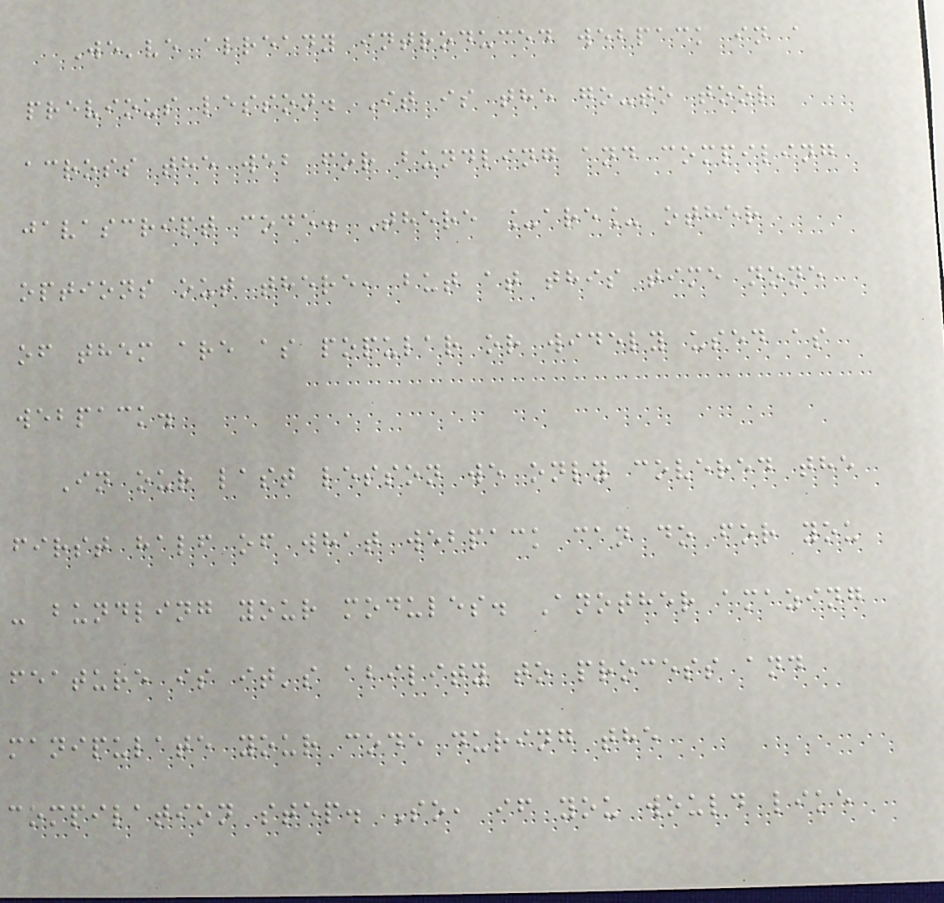We've already introduced webpack in a
previous lesson. It is the go-to tool
across the web for bundling and compiling
javascript code. There _are_ other
options out there, but at this time none
of them are as popular or widely used as
webpack.
In our last lesson we only covered the
first half of what webpack can do for you
- bundling your modules. Another amazing
feature is it's ability to process and
manipulate your code during the
compilation step. So, if you would like
